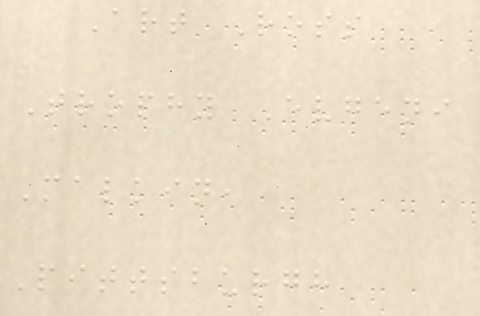Art Ross
Trophy Evgeni
Malkin,
Pittsburgh
